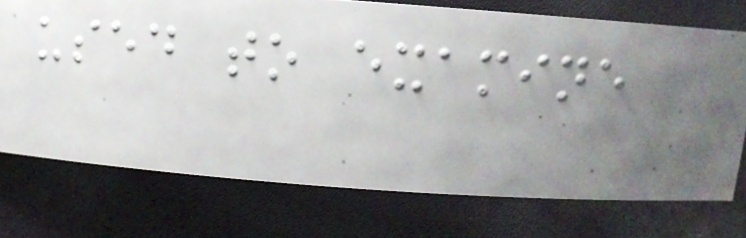used to examine
